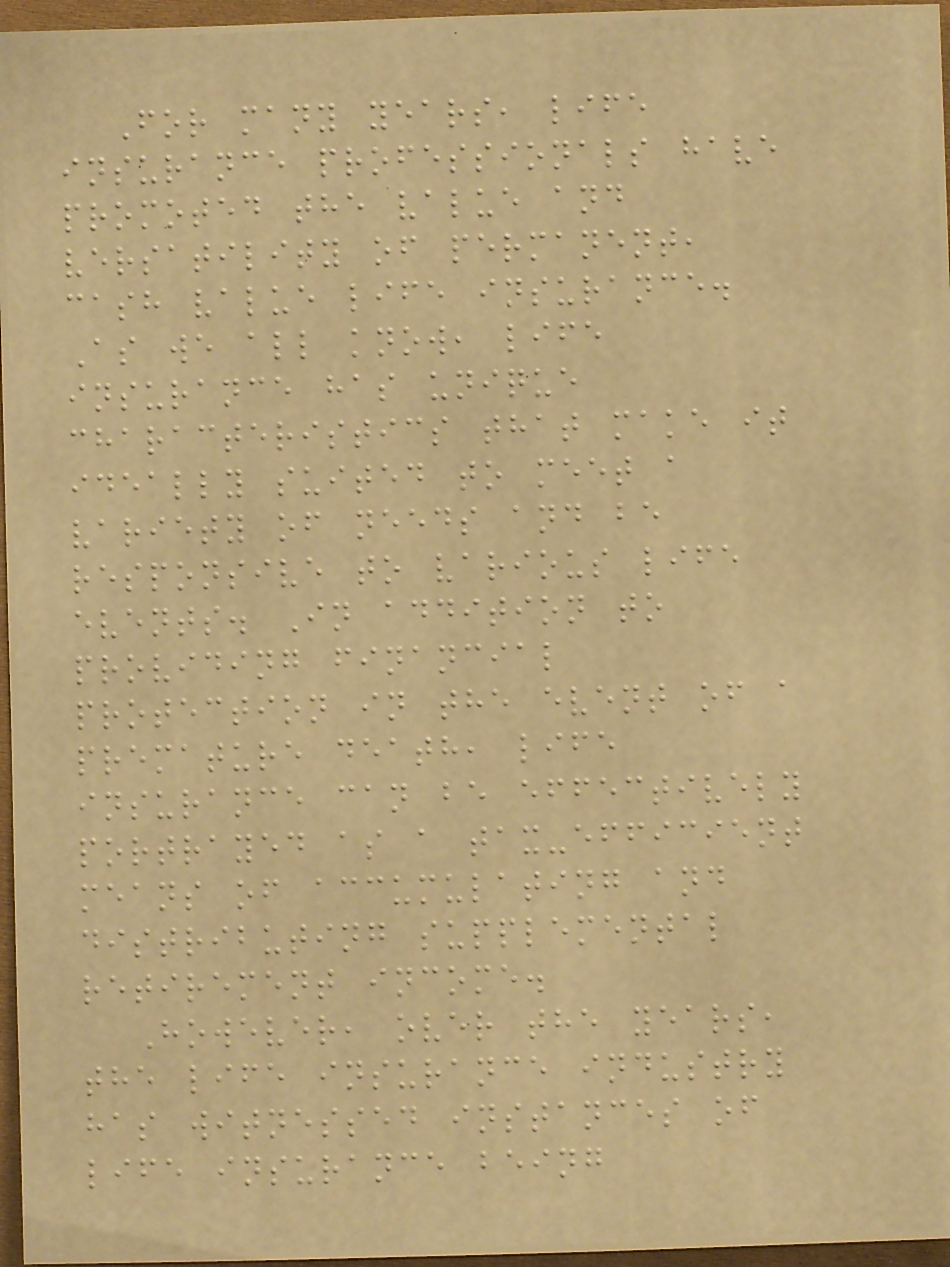For many years, life
insurance professionals have
promoted the value and
versatility of permanent,
cash value life insurance.
As we all know, life
insurance has unique
characteristics that make it
ideally suited to meet a
variety of needs and be
responsive to various life
events. In addition to
providing financial
protection in the event of a
premature death, life
insurance can be effectively
portrayed as a tax-efficient
means of accumulating and
distributing supplemental
retirement income.
However, over the years,
the life insurance industry
has witnessed instances of
life insurance being
